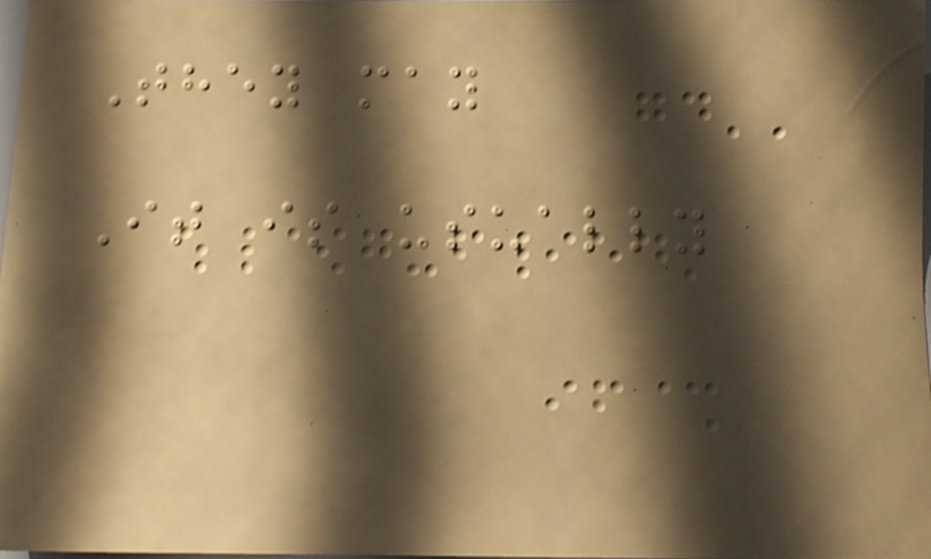They may
It is usually
